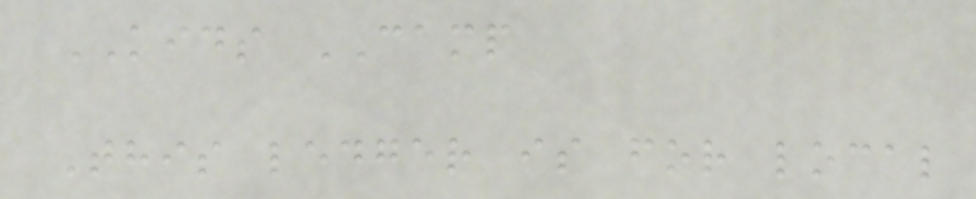KIDS CAMP
This ledger is for local
